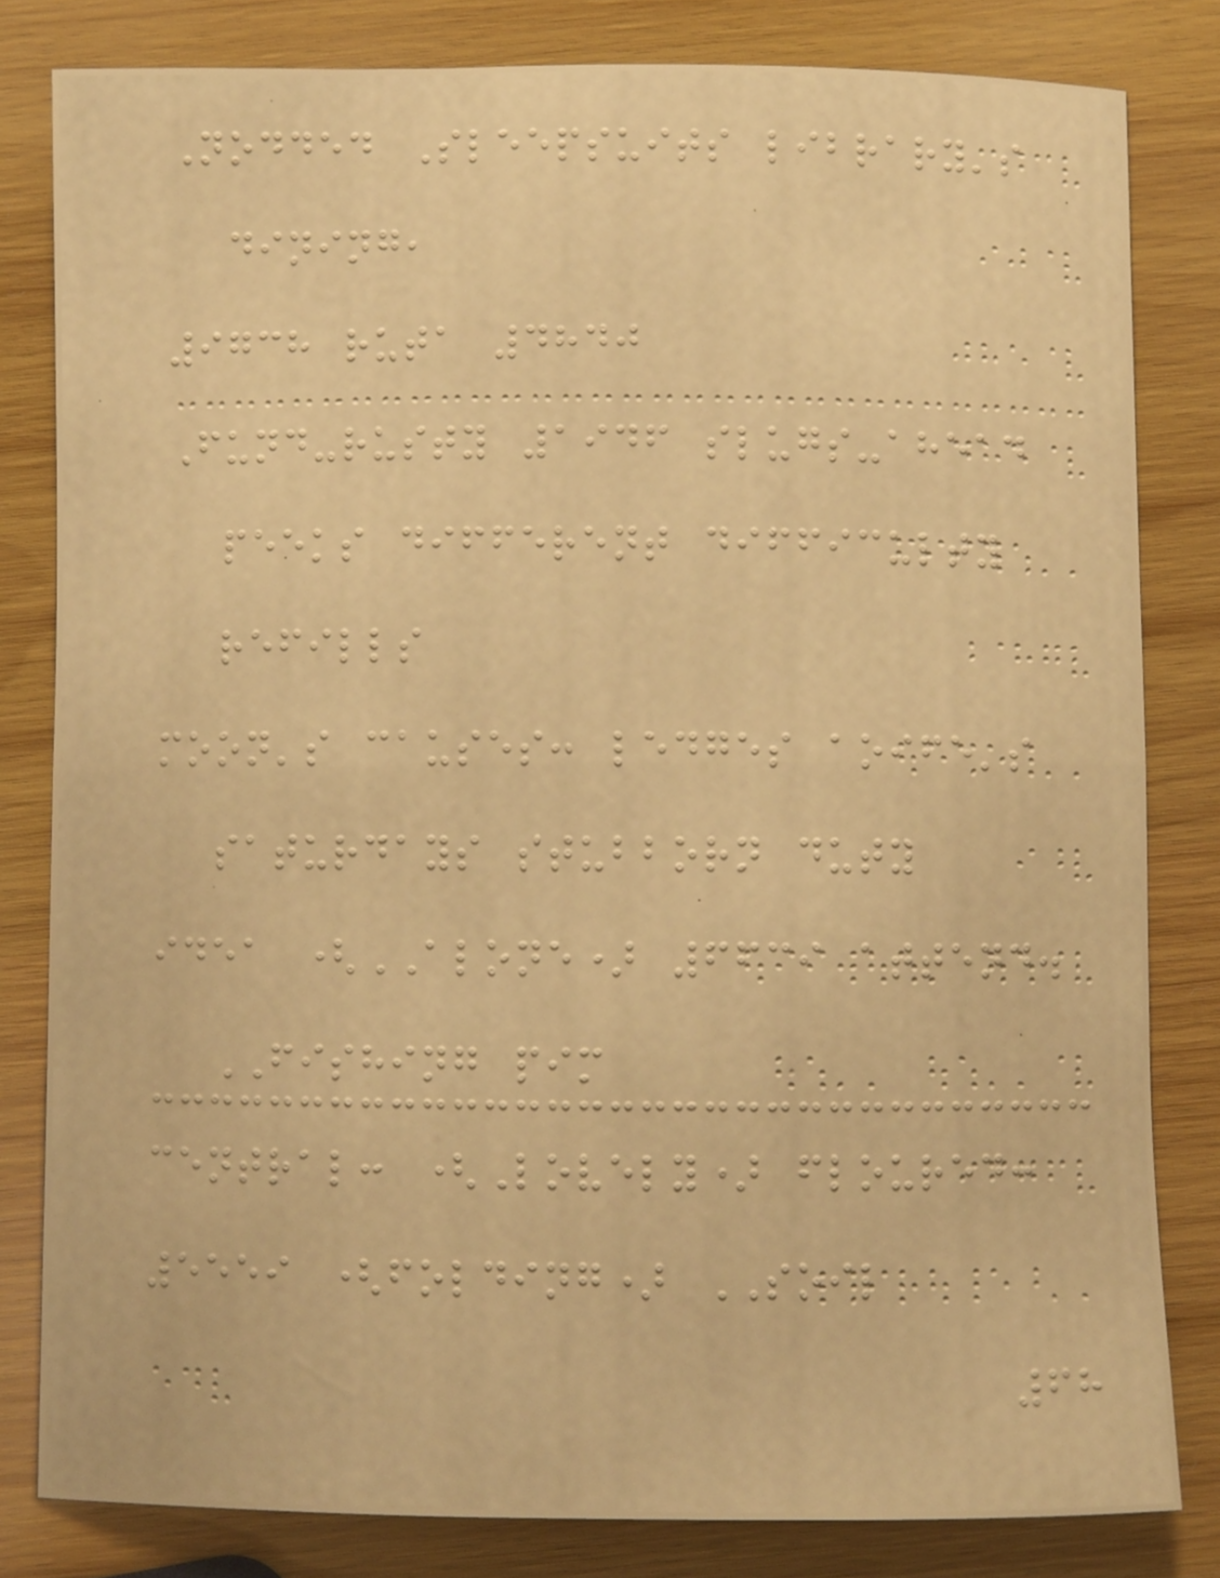Nodded Sleepsuits library's
dining,
9738 ruta 4840
Fund-rusty 1946 slugs-ahead
peeks different difficulty
refills
moon's causes: ledges aoife's
saturdays stubborn duty
idea (ALONE) 6639 attend.
FISHING pim
central: (Lovely) floured:
5559 (folding) SOIL
68
